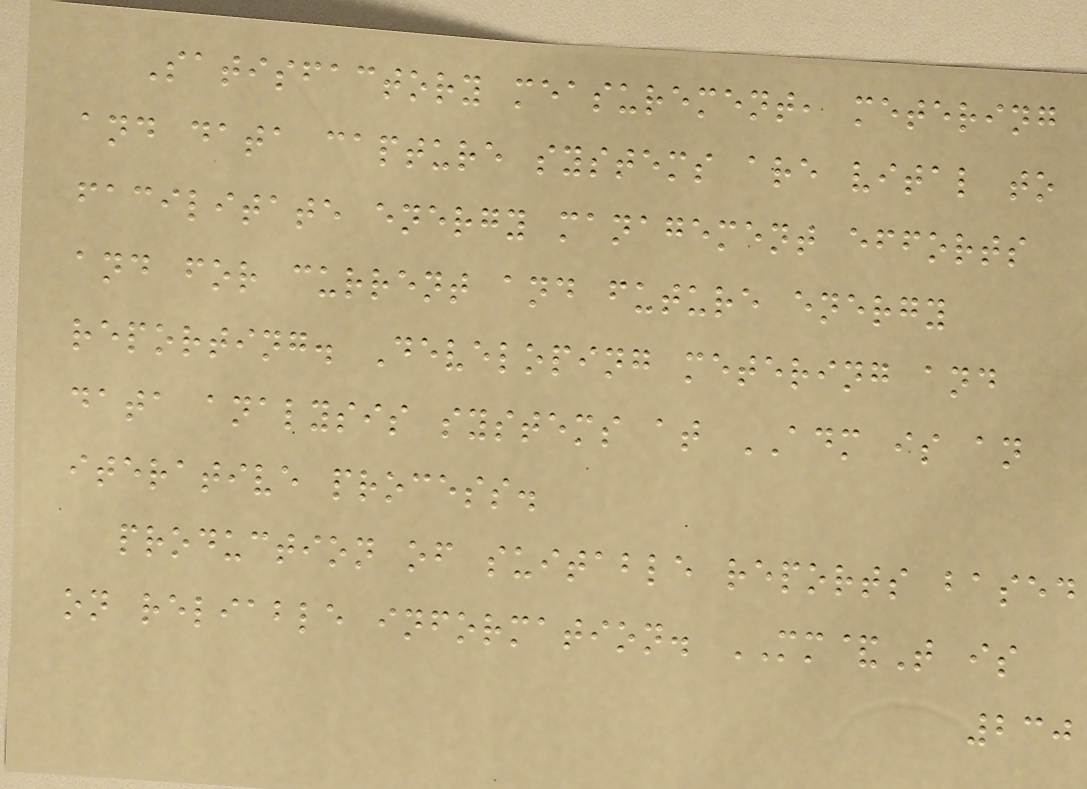Satisfactory measurement, metering
and data capture systems are vital to
facilitate energy management efforts
and for current and future energy
reporting. Developing metering and
data analysis systems at ADM is an
iterative process.
production of suitable reports based
on reliable information. MM&T is
230
